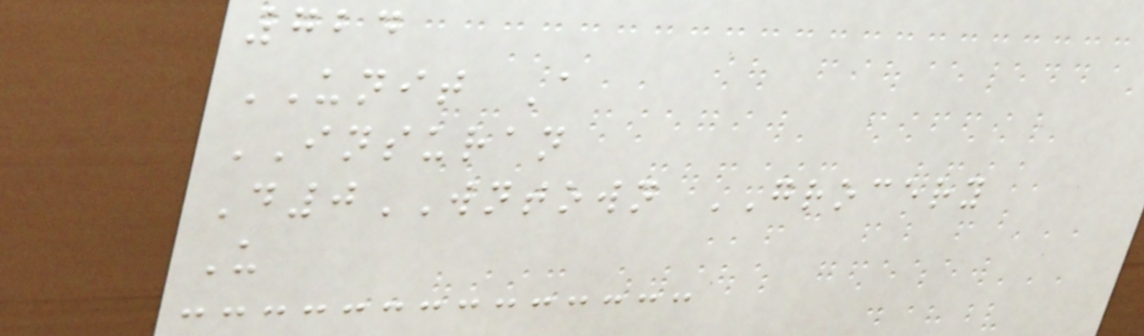724
UNIT A
INSURAN
D0WNTOWN GROCERY
U
